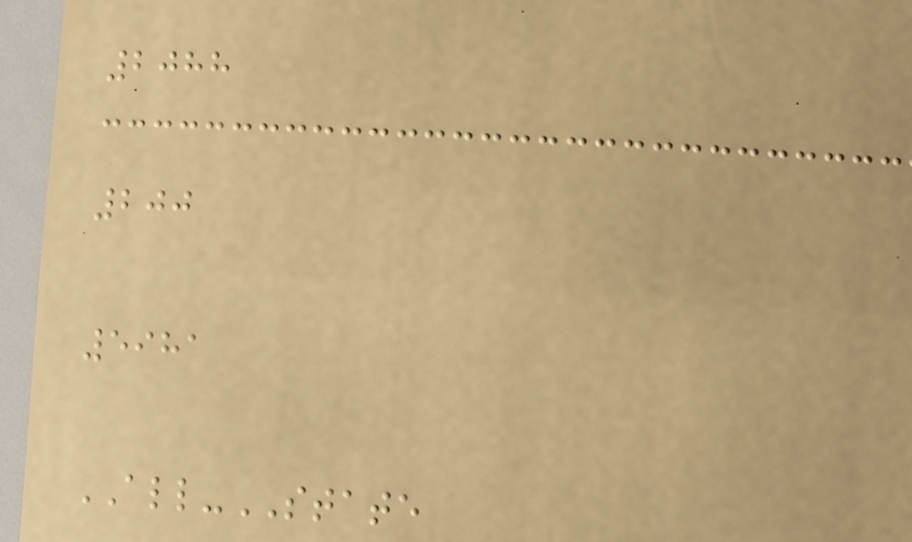2088
200
5981
ALL-STATE
